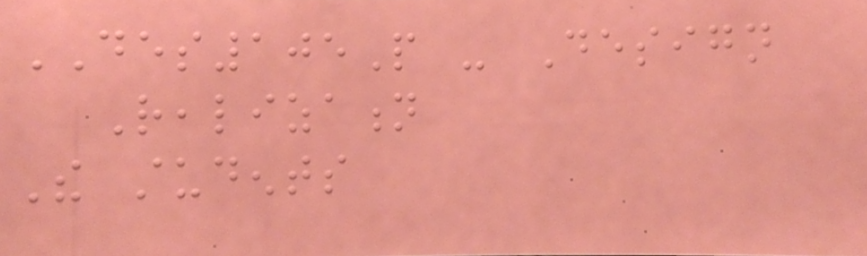DES105P - Design
Realization
The students
